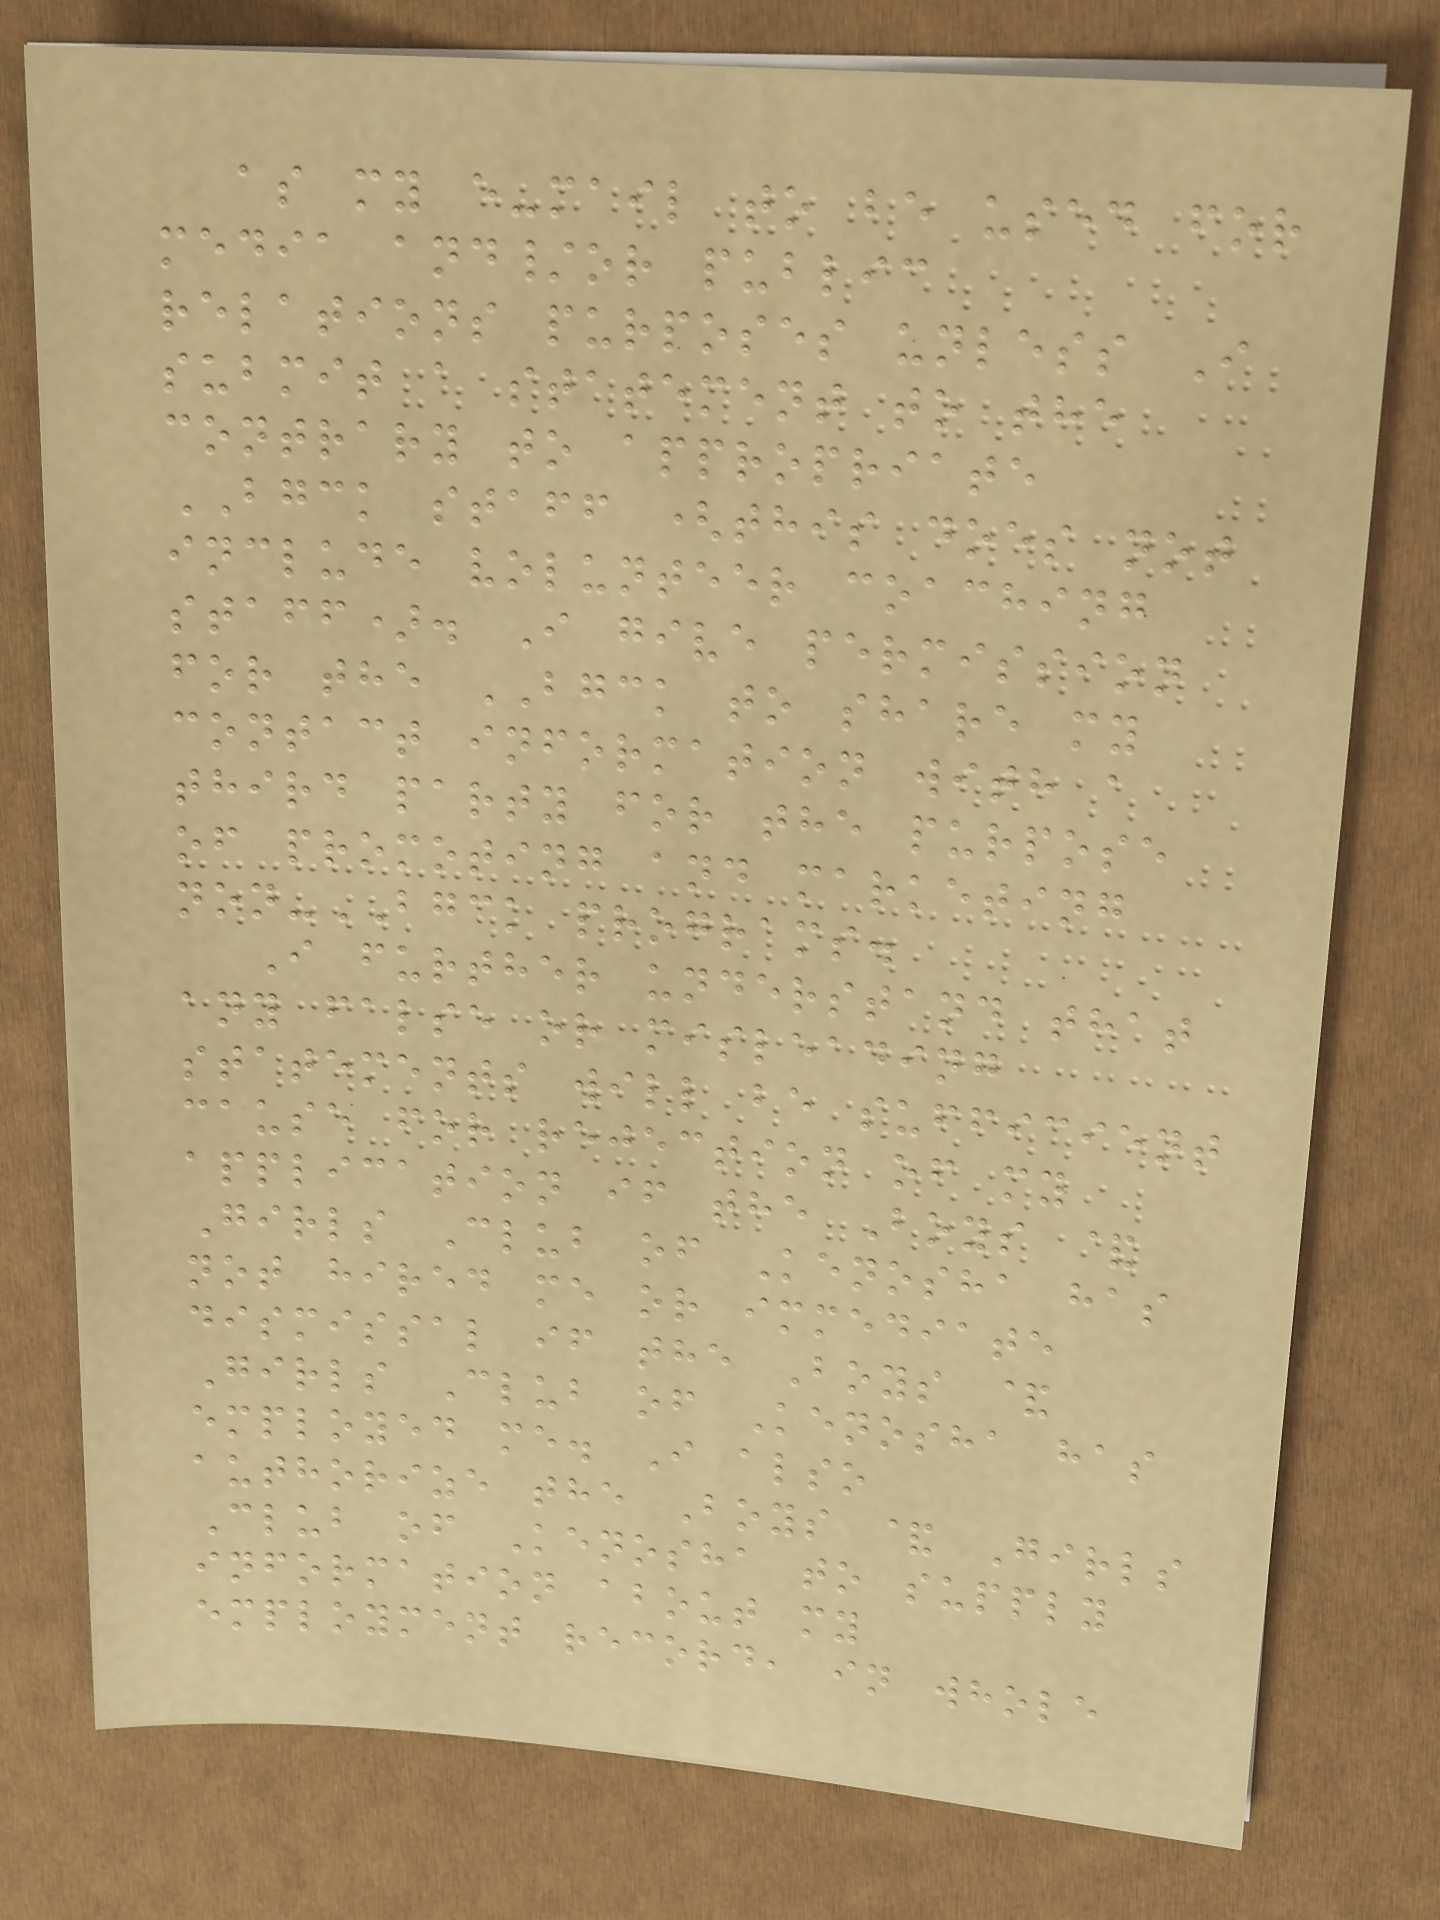as my e-mail to be used for
media and/or public
relations purposes unless I
submit a statement to the
contrary to appropriate
BGCK staff (this does not
include volunteer coaching
staff). I give permission
for the BGCK to share my
contact information with a
third party for the purpose
of promoting and marketing
non-BGCK programs.
I further understand that
any false or misleading
statements will be sufficient
cause for rejection of my
application if the Boys &
Girls Club of Kenosha has
not hired me or immediate
dismissal if the Boys &
Girls Club of Kenosha has
employed me. I also
authorize the Boys & Girls
Club of Kenosha to supply
information about my
employment record, in whole
